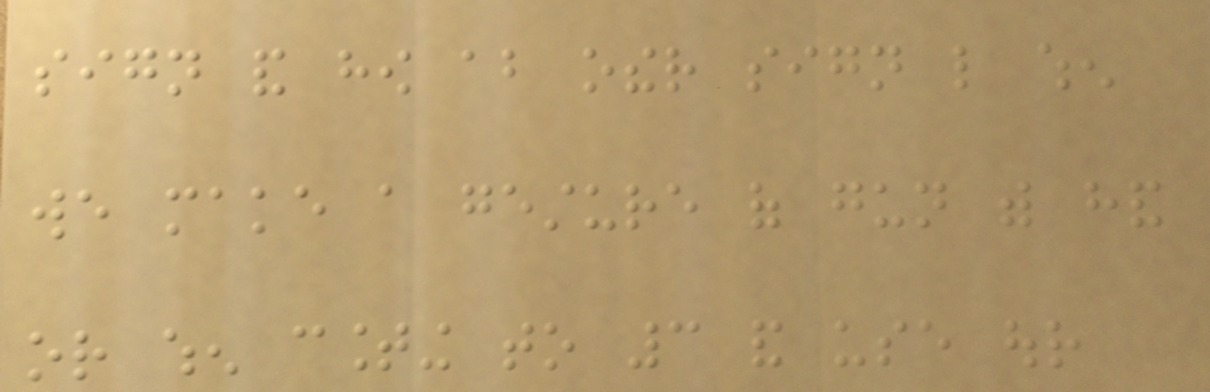sign and how about other sign like when
we make a gesture of gun with hand
or when counting to 3 and use our
